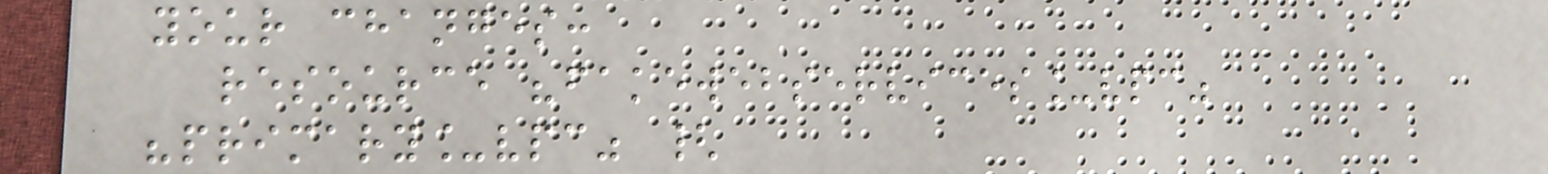your changes:
resource "fakewebservices_vpc"
"primary_vpc" {
